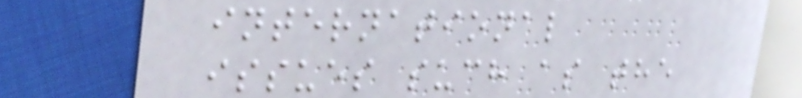international
issues such as the
